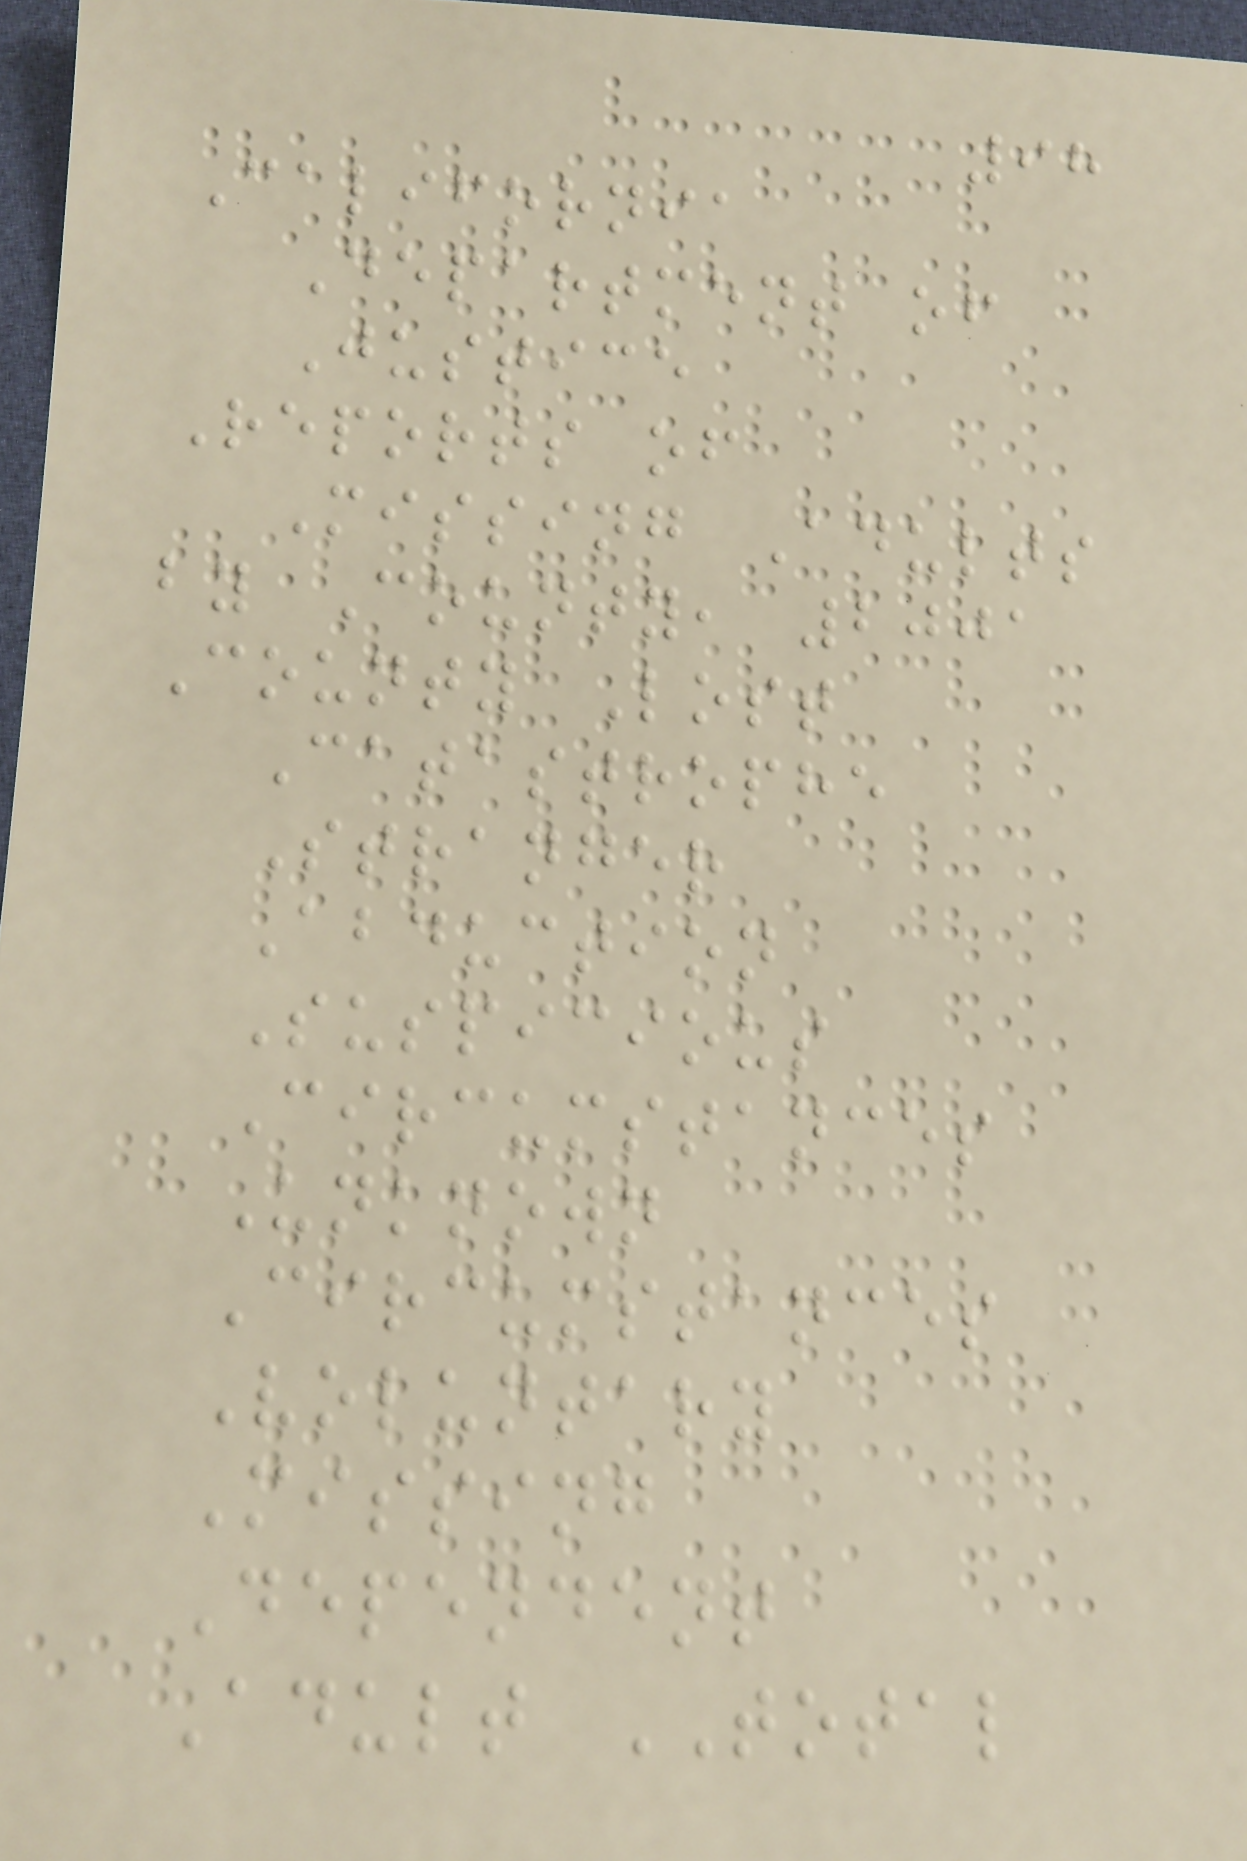98
California
Department of
Justice
Reports of
Missing Adults
by County, 2001
County Lost
Catastrophe
Stranger
Abduction
Suspicious
Circumstances
Unknown
Circumstances
Voluntary
Missing
Dependent
Adult TOTAL
